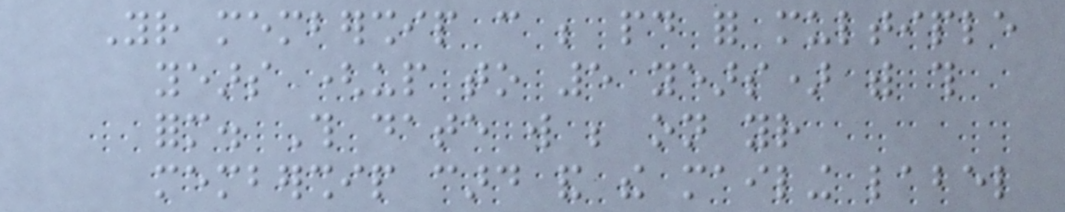Your membership can be paid for multiple
years (up to 5 years) with this
form. This date will be on your
membership card and the mailing label
